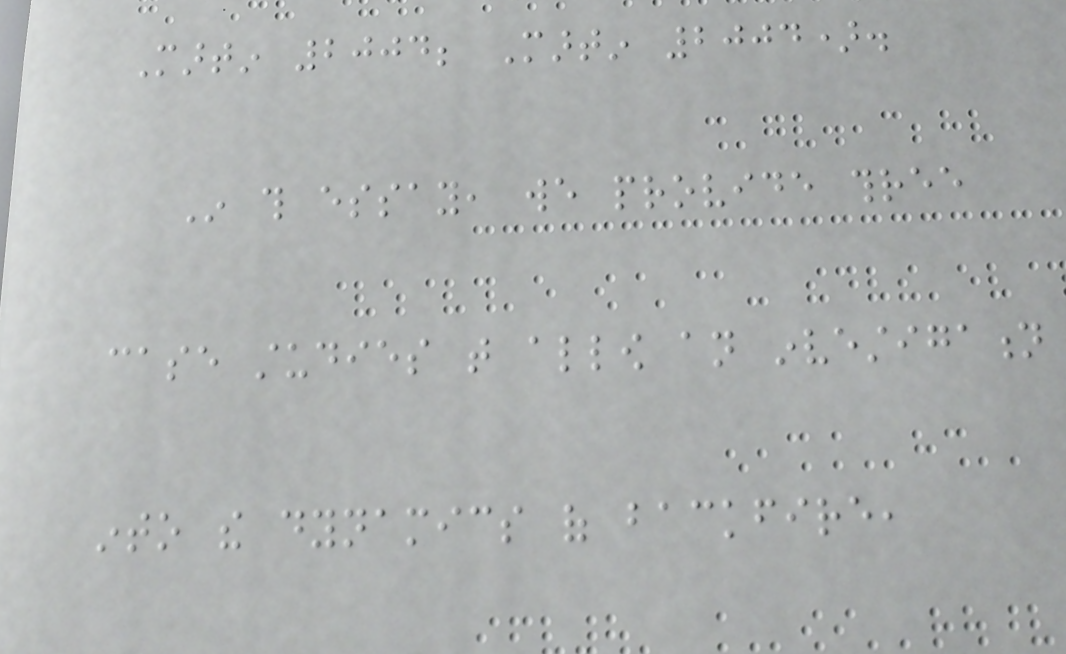Martin 2004; Martin 2004).
In this essay, we provide three
case studies that allow an investigation
into the dynamics of backfire,
